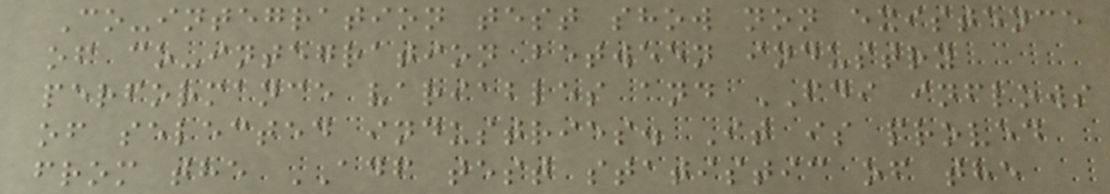Co-integration test show non existence
of co-integration between industry
performance variables and FDI inflows
of selected industries. It is proved
from the ADF test statistic of the
